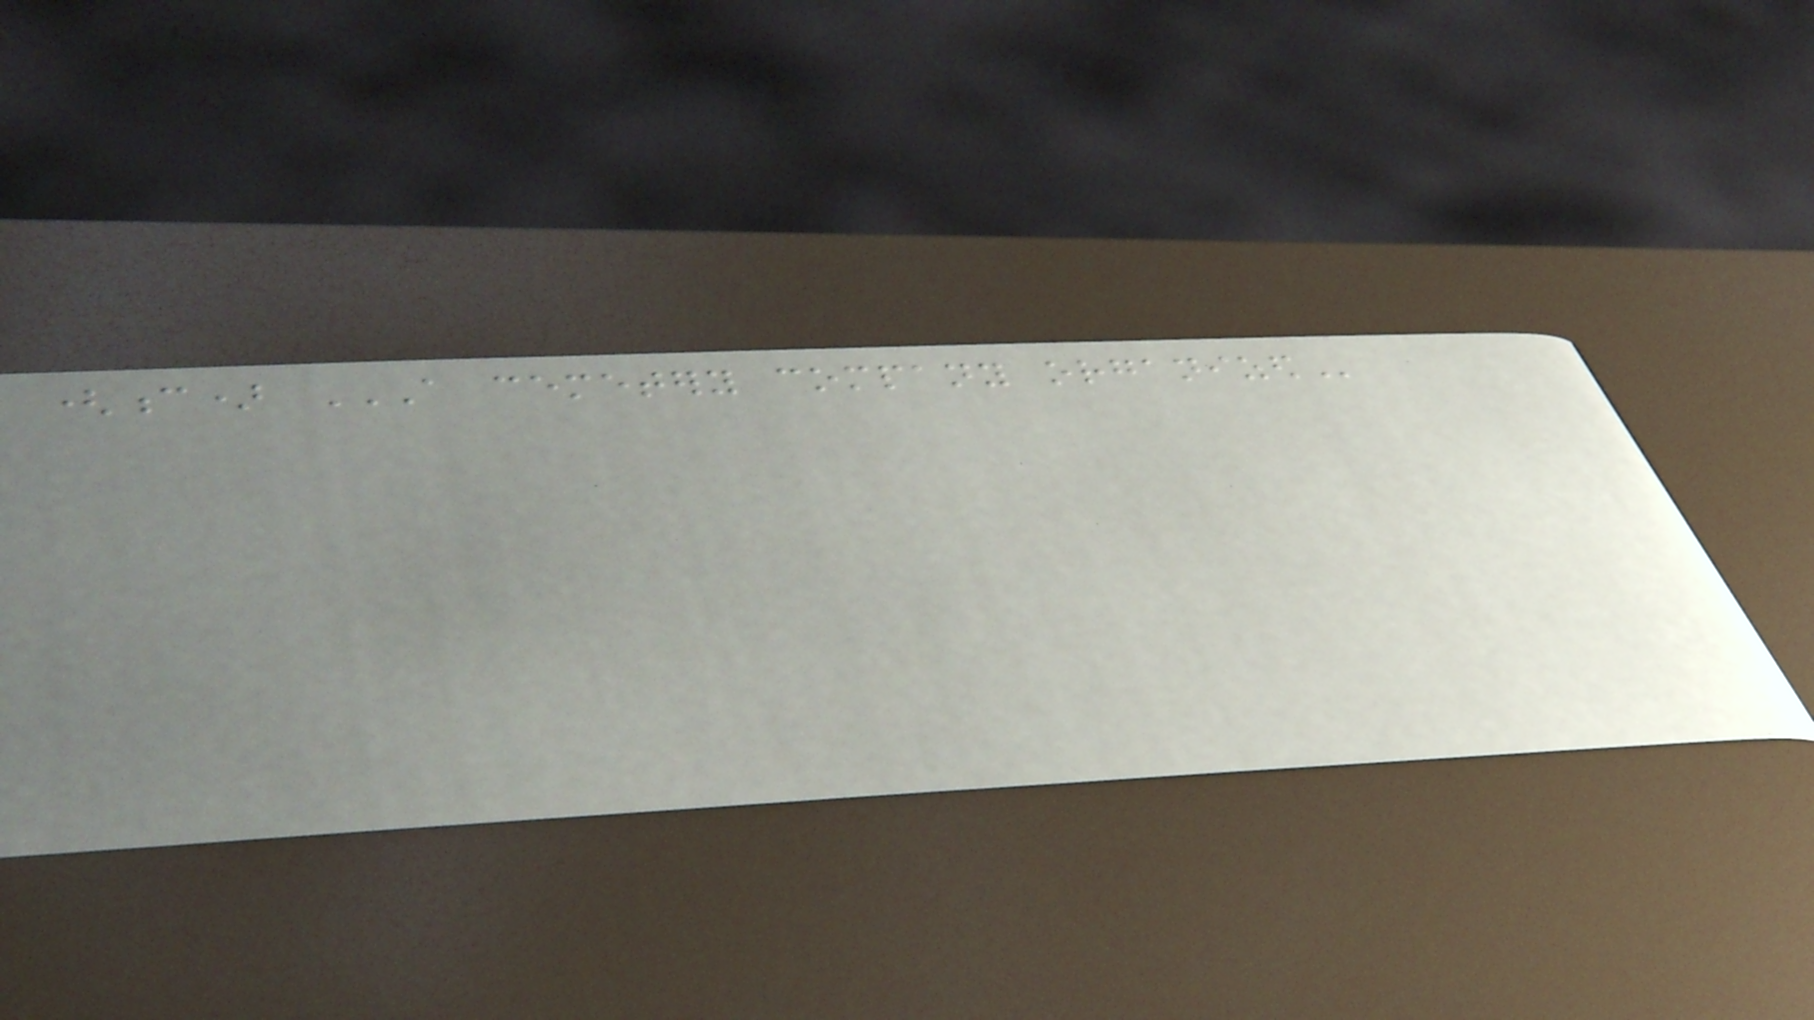(c) A CEMETERY COMPANY ORGANIZED
